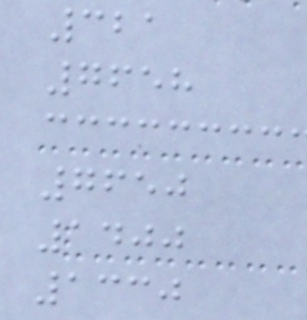321
7658
7650
1400
1330
